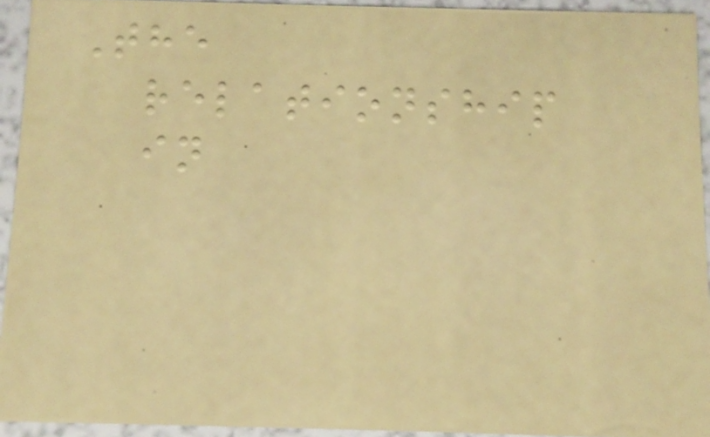The
relationship
in
